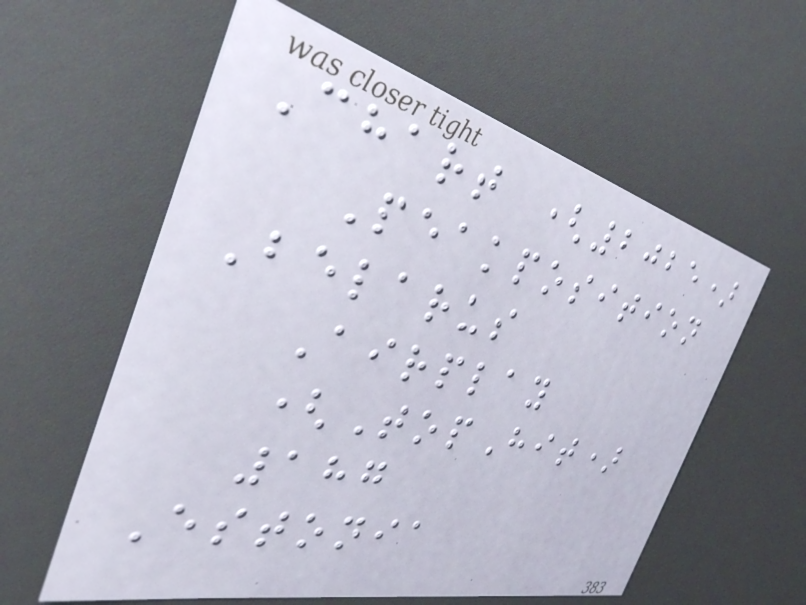Chart (2025)
Peakposition
Belarus
Airplay
(TopHit)
187
Estonia
